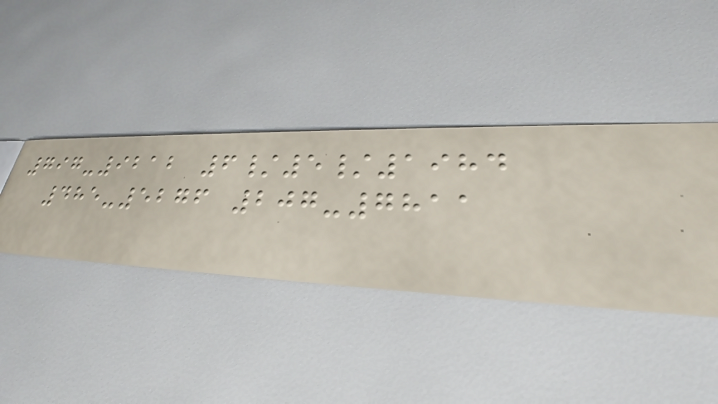797-9212 6/5/1984
485-5276 207-7811
